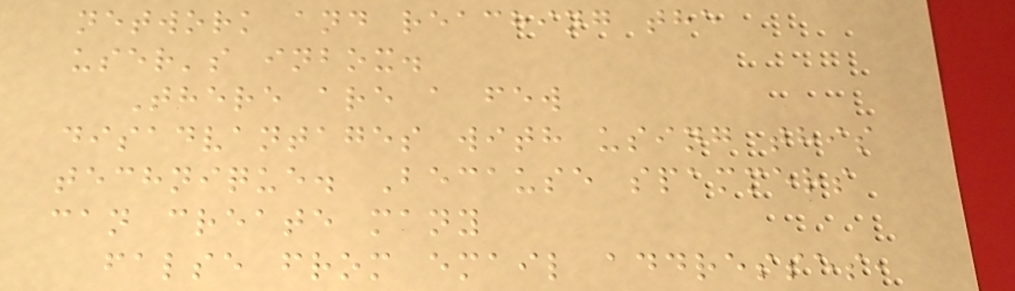network and reaching the
user's inbox.
There are a few
disadvantages with using this
technique. Because spammers
can create many
false from email addresses,
